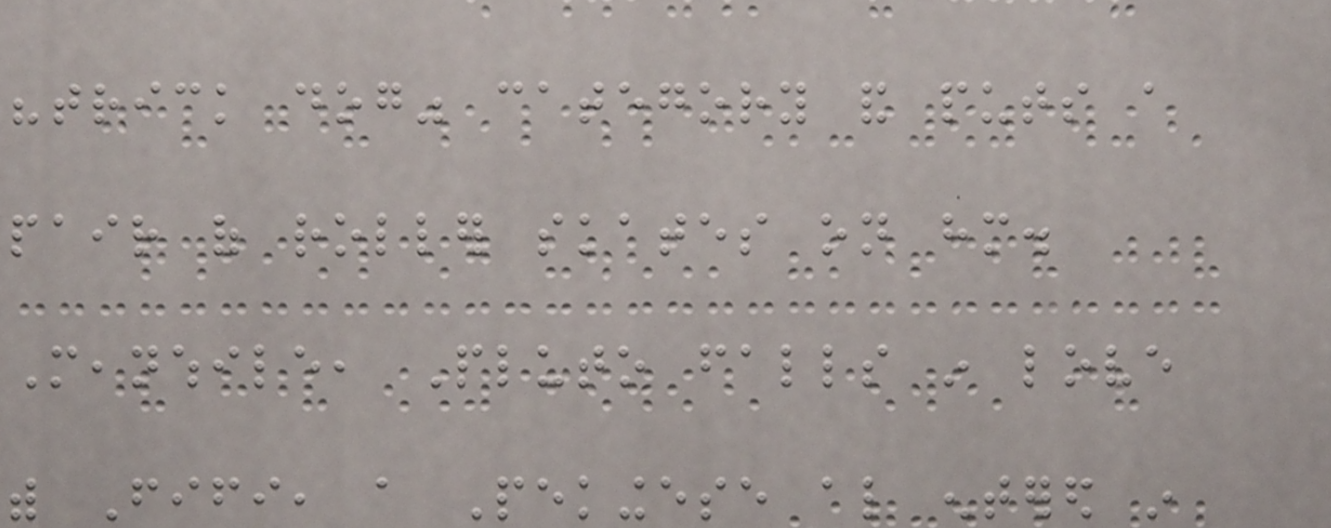"trick dog" category and puts a
pair of roller skates on him.
Meanwhile, Pluto falls in love
with Fifi, a Pekingese also entered in
